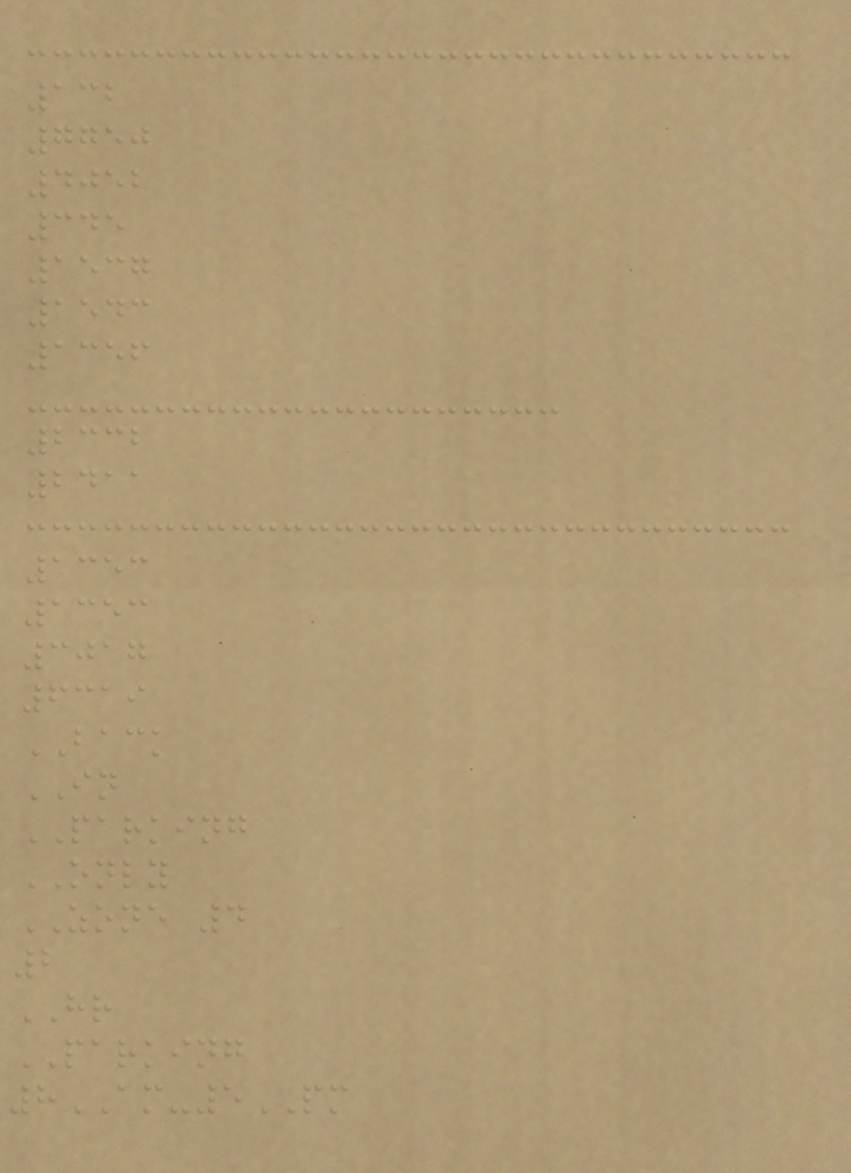132
7750
4052
345
1537
1543
1356
2332
2411
1353
1353
3017
6319
BACK
IN
PARKING
ONLY
ZONE 4
2
HR
PARKING
8AM-5PM
